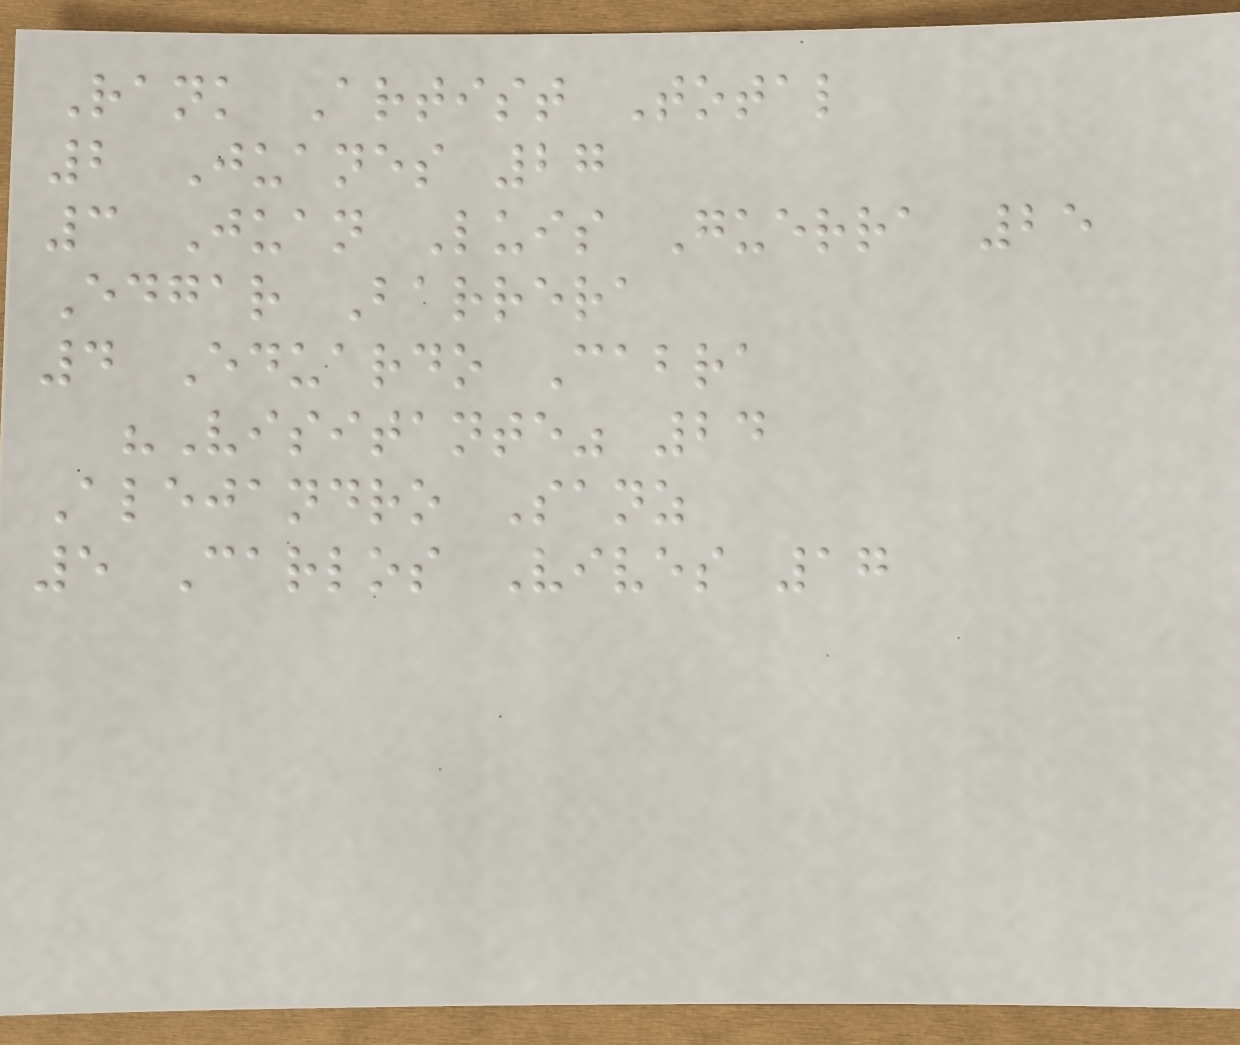Rank Artist Total
2 Juanes 27
3 Juan Luis Guerra 25
Edgar Barrera
4 Eduardo Cabra
"Visitante" 24
Alejandro Sanz
5 Carlos Vives 17
